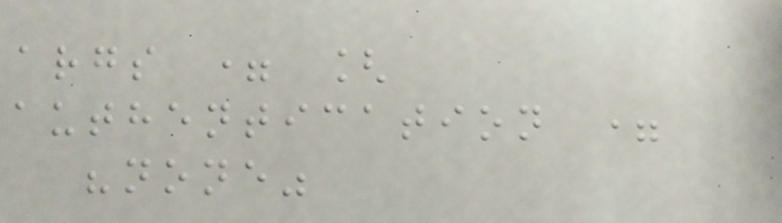args = [
authentication =
"none"
